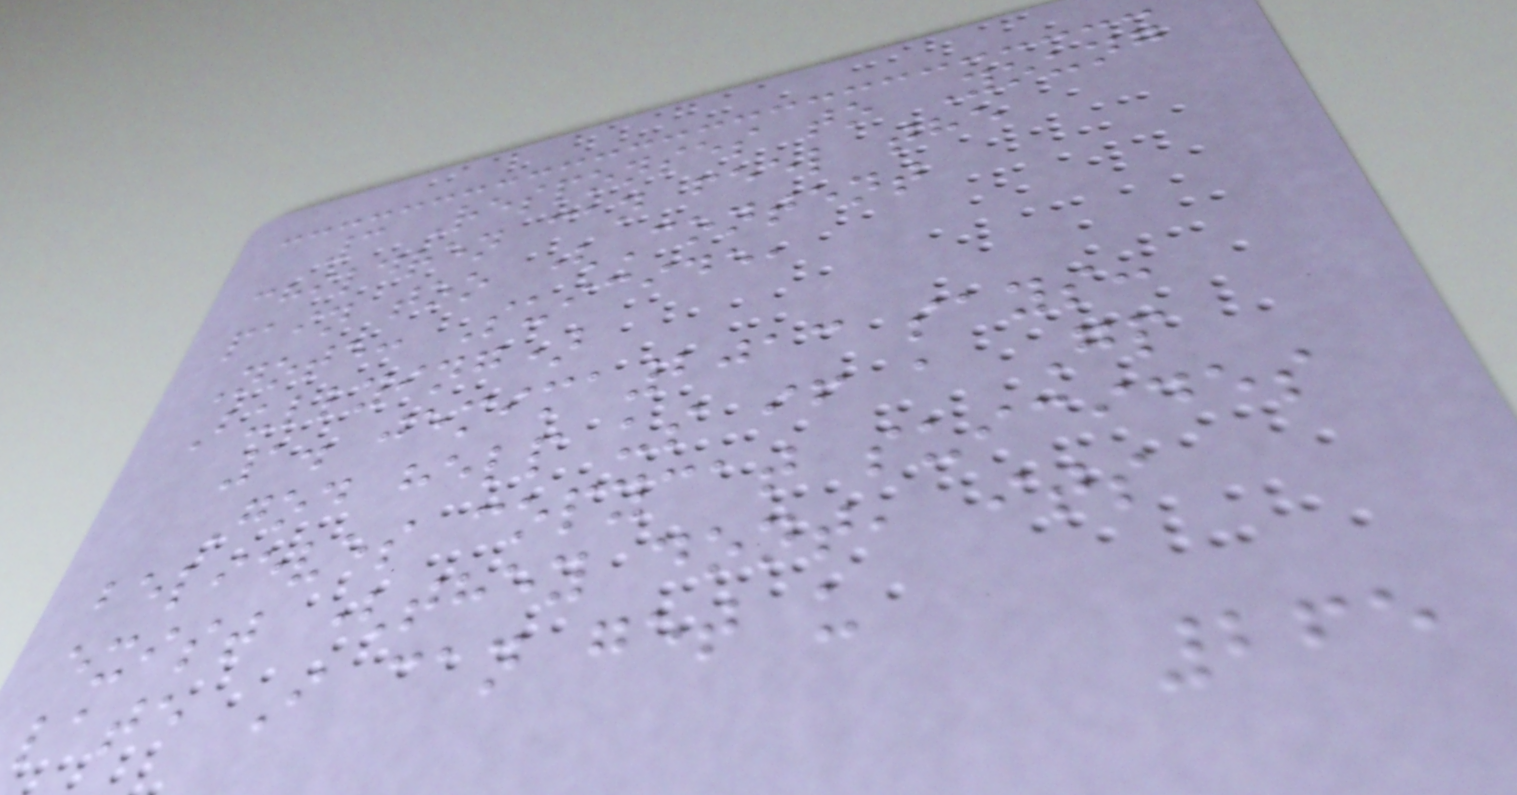3 Responses to Young
children can feel the
pain too (Content
Note: Suicide,
Bullying)
1. jemima2013 says:
God help us if a Gp
believes copycat suicides
exist (they dont, its
late I can get u
265
